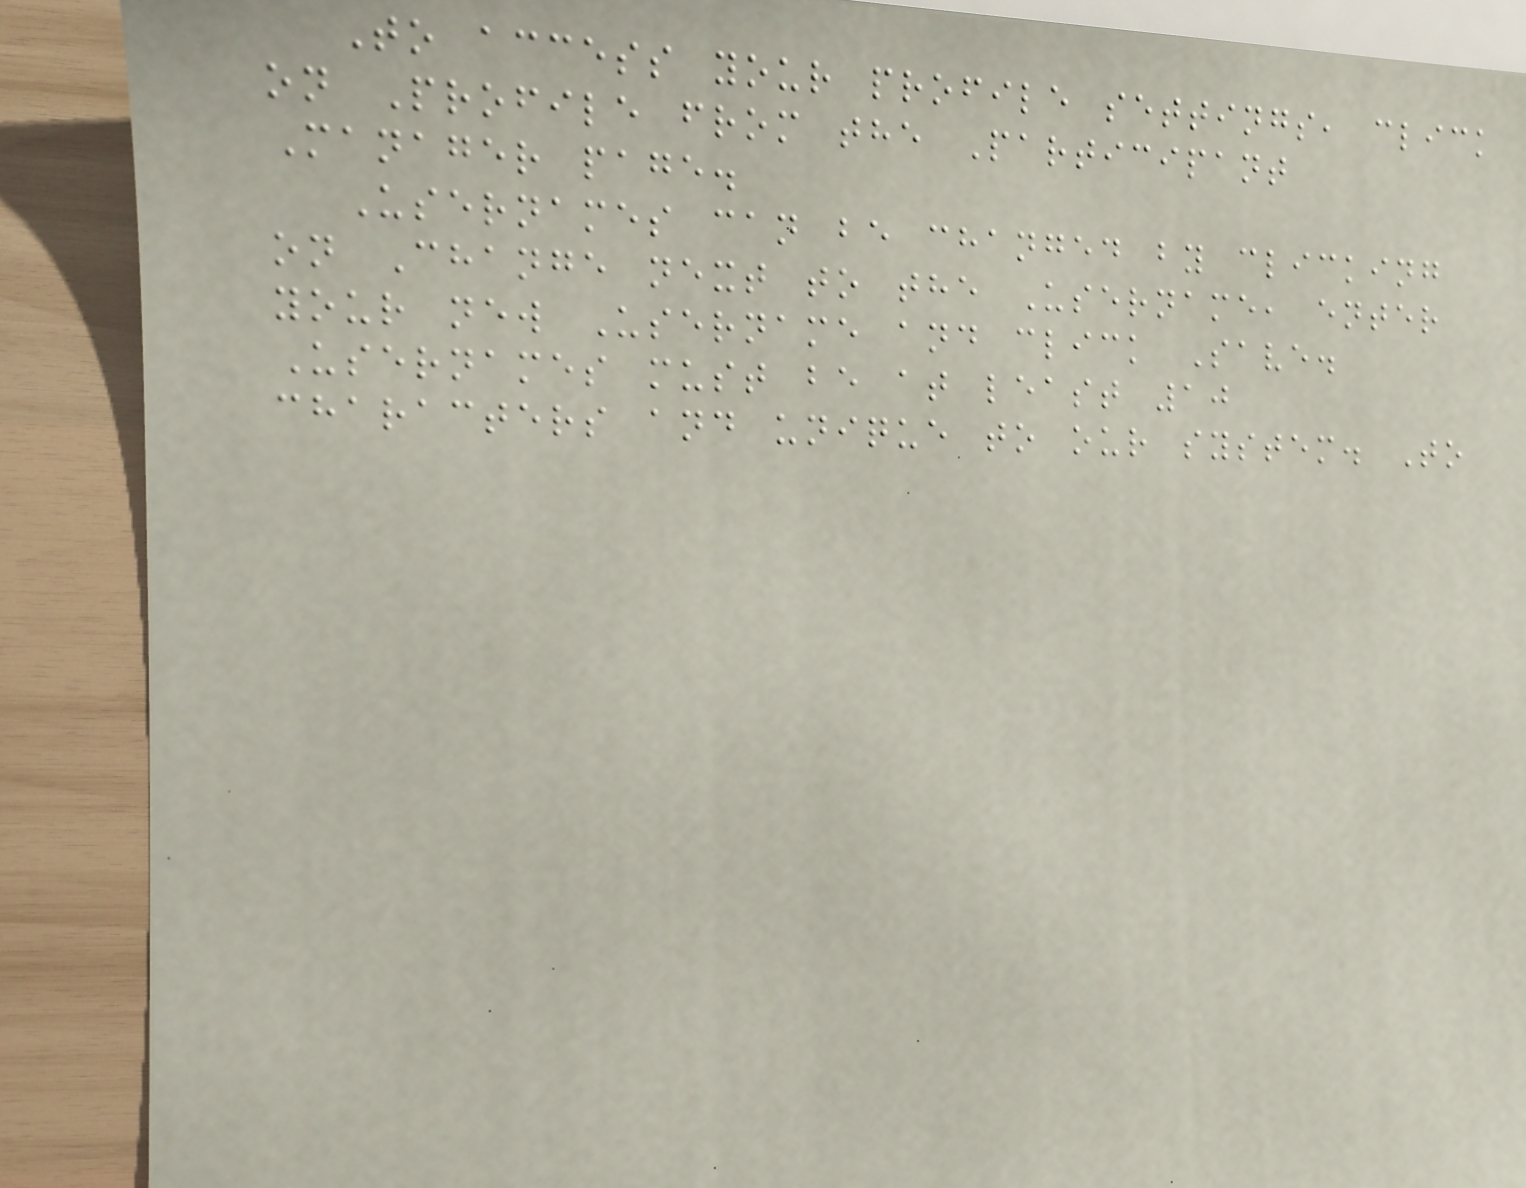To access your profile settings, click
on Profile from the Participant
Manager page.
Usernames can be changed by clicking
on Change next to the Username, enter
your new Username and click Save.
Usernames must be at least 10
characters and unique to our system. To
